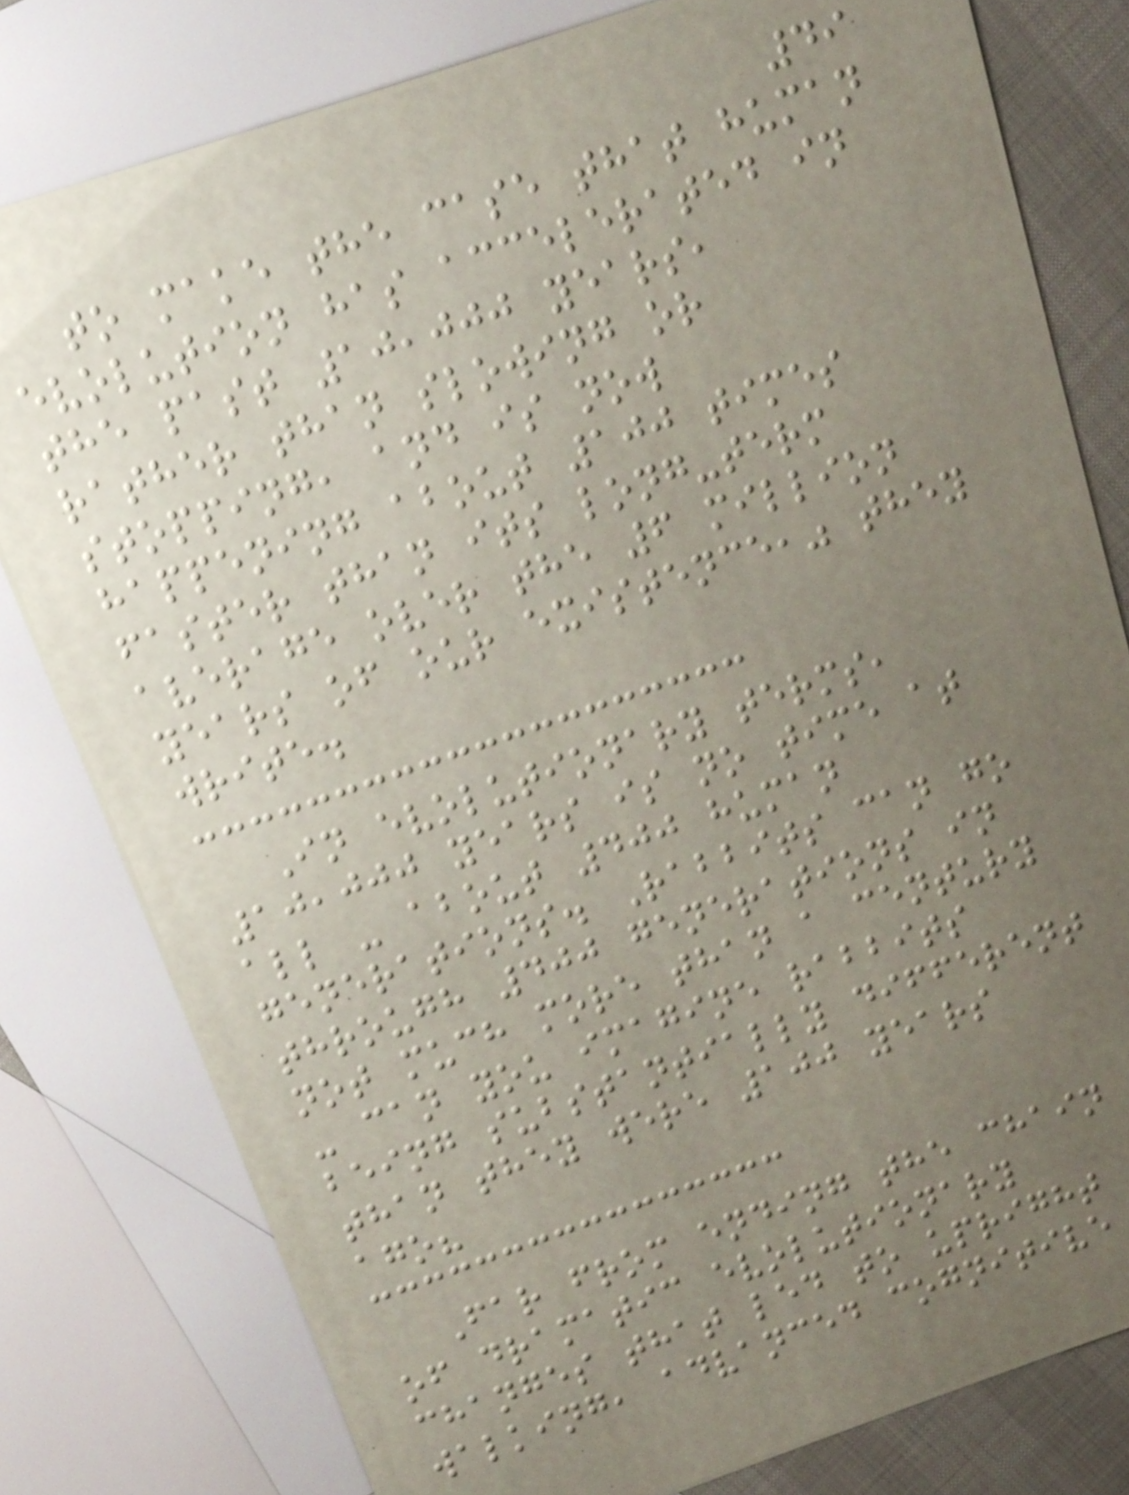49
to make the case that human
evolution has accelerated in
the past 10,000 years,
rather than slowing or
stopping, and is now
happening about 100 times
faster than its long-term
average over the 6 million
years of our existence," they
write.
In evolutionary terms,
10,000 years is no time at
all - about 400 human
generations. Rabbits can go
through 400 generations in
not much more than a century
- can you imagine rabbits
being substantially different
than they were 100 years
ago?
Far from ending the chain
of dramatic evolutionary
changes that led to upright
walking, advanced cognitive
